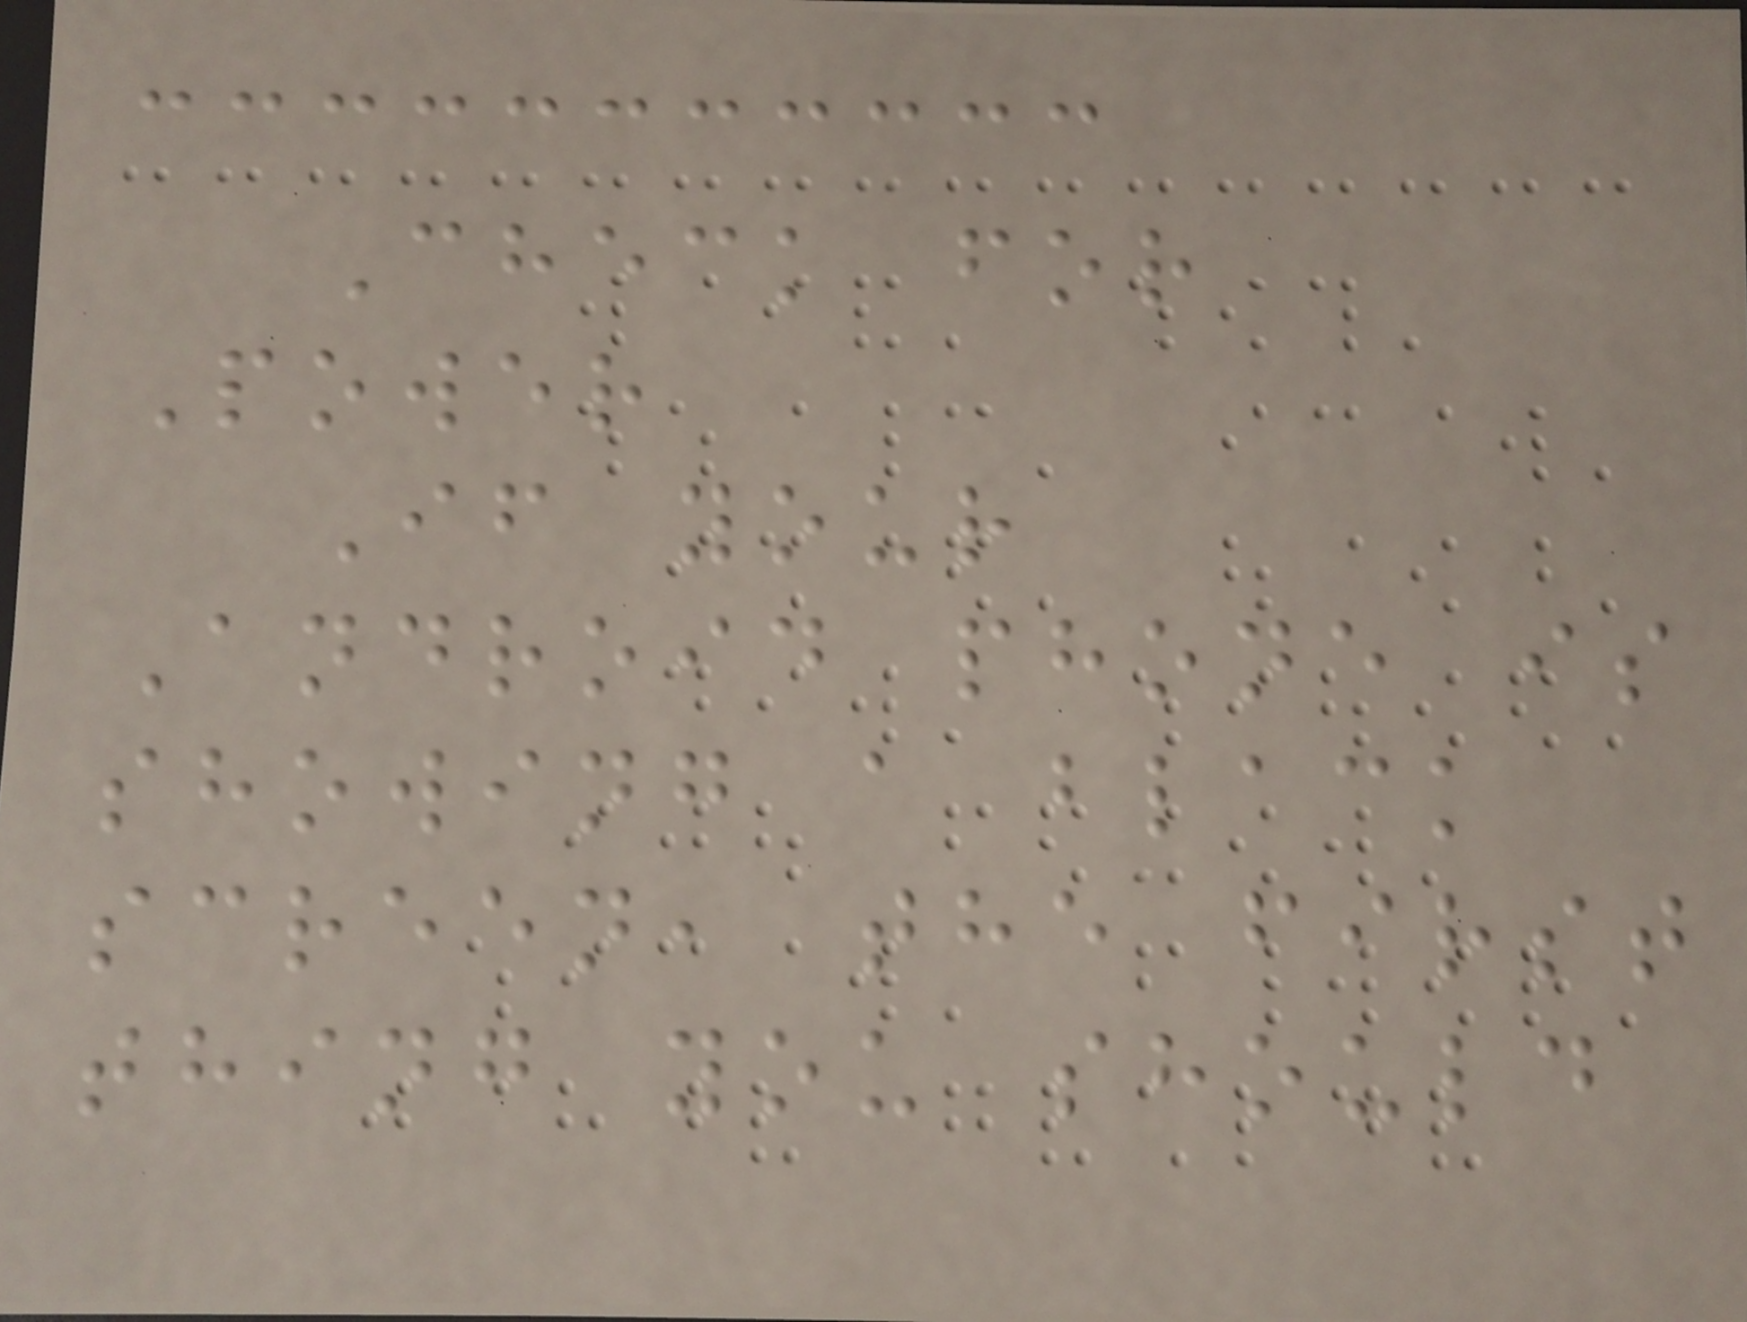Check for
Power
If your
Android phone is
showing a black
screen, the first
thing you should
